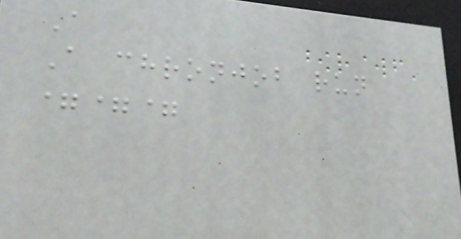A
A chronjob run
===
